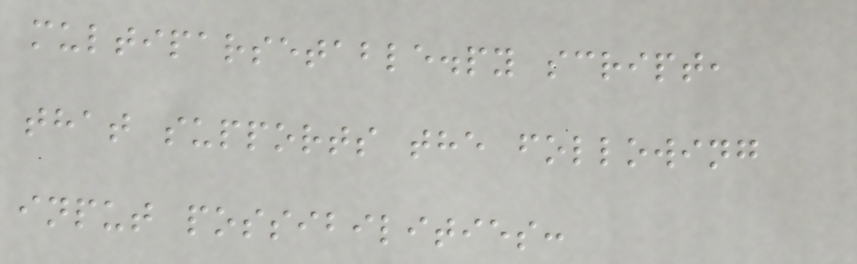multiparsetable.py script,
that supports the following
input possibilities:
